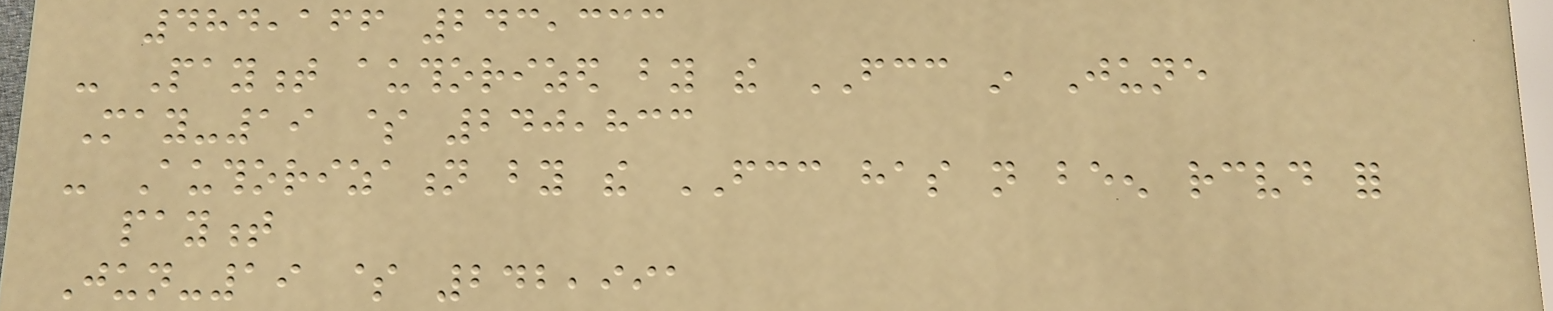484,166 243,333
- Payment authorized by the FCC in June
May-19 $ 240,833
- Authorization by the FCC has not been received for
payment
Jun-19 $ 242,991
